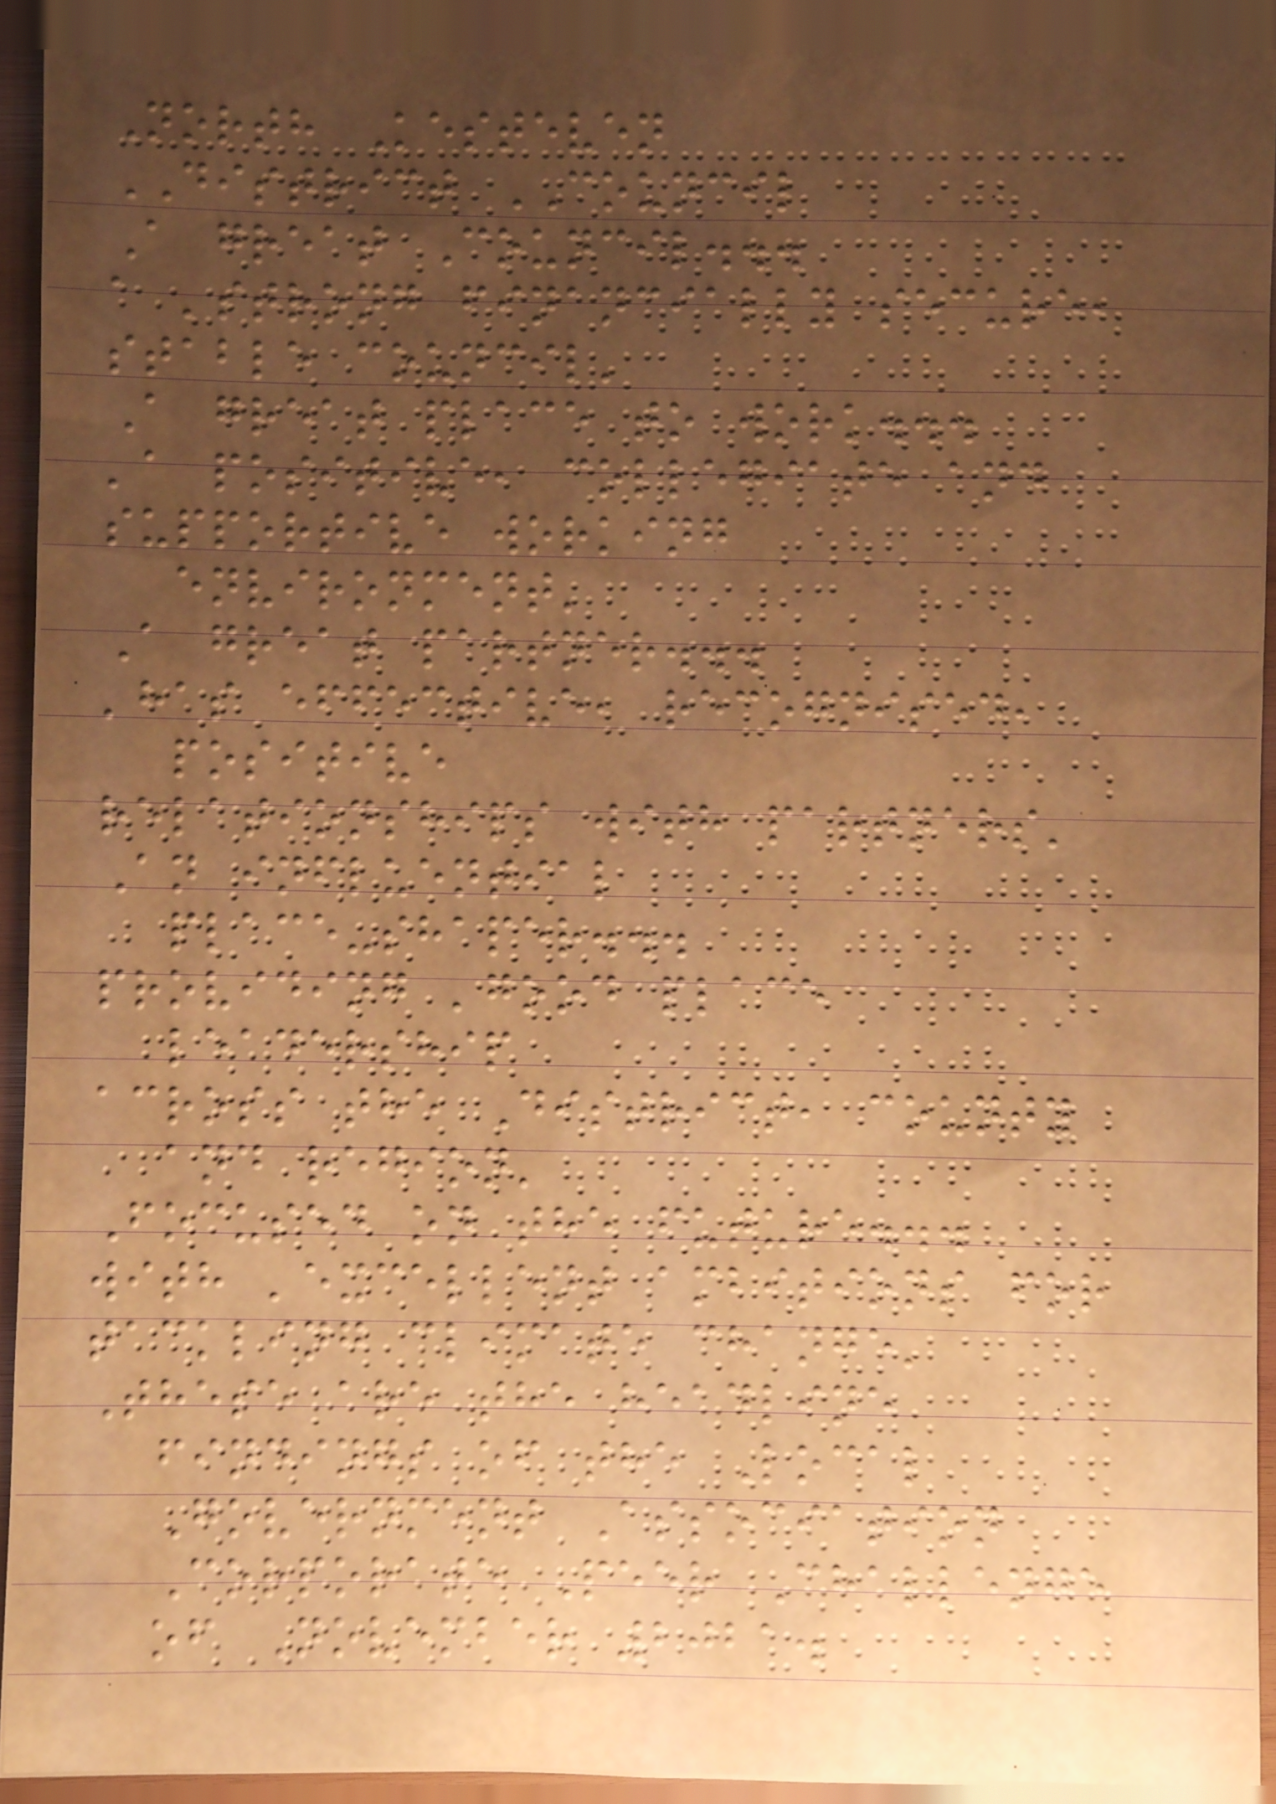North Kesteven
DISTRICT COUNCIL
A great Council...
a 'strong financially secure,
stable council'
A great place to work...
'a positive, collegiate and
supportive working
environment'
A great partner...
'has effective, recognised,
positive
relationships with partners'
An influential
place-shaper...
providing 'good place
leadership
across the District, county
and region'
Focused on the future...
with 'excellent ambitions for
tackling climate change'
These are the headline
findings of the Local
Government Association
Corporate Peer Challenge
of November 2021.
